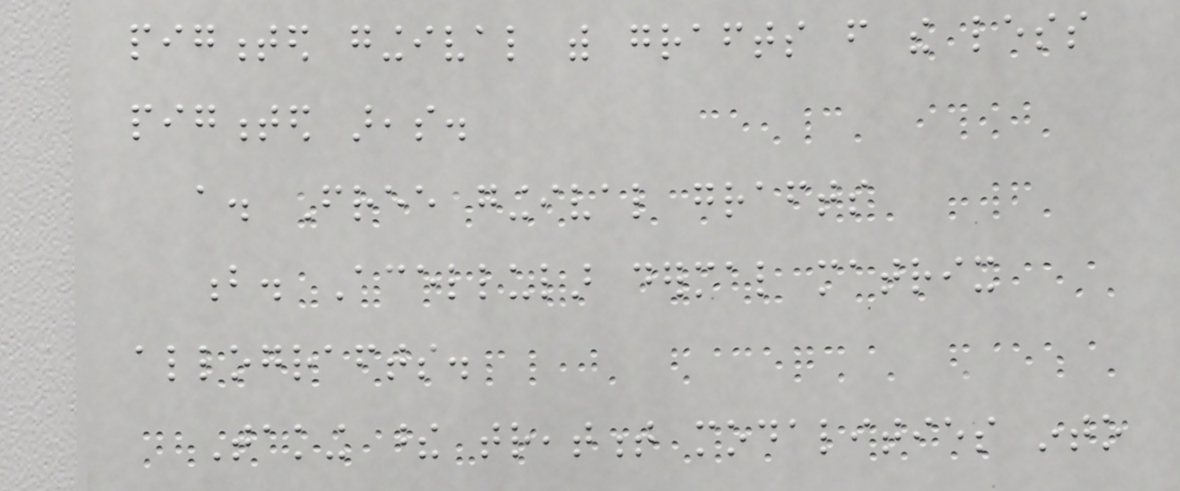pigmented gingival with grafts from the less
pigmented areas.
a. Free gingival grafts
b. Acellular dermal matrix
allografts.
Taking these treatment modalities into
